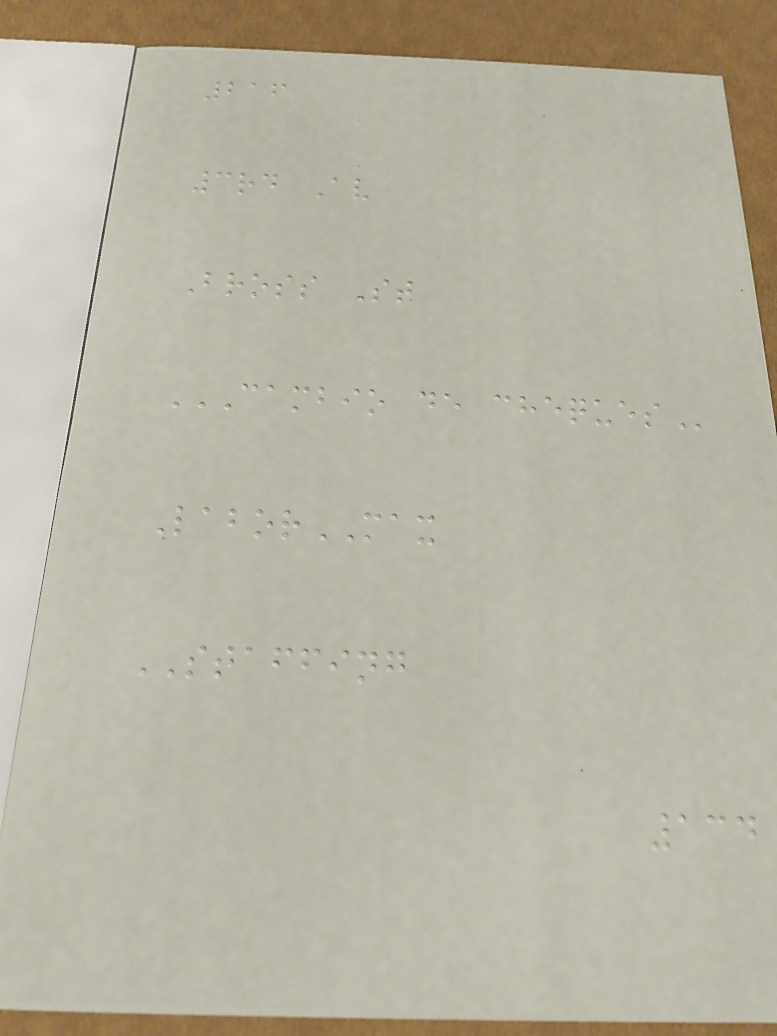216
3rd Av
Bross St
CAMBIO DE CHEQUES
LaborMAX
STAFFING
134
